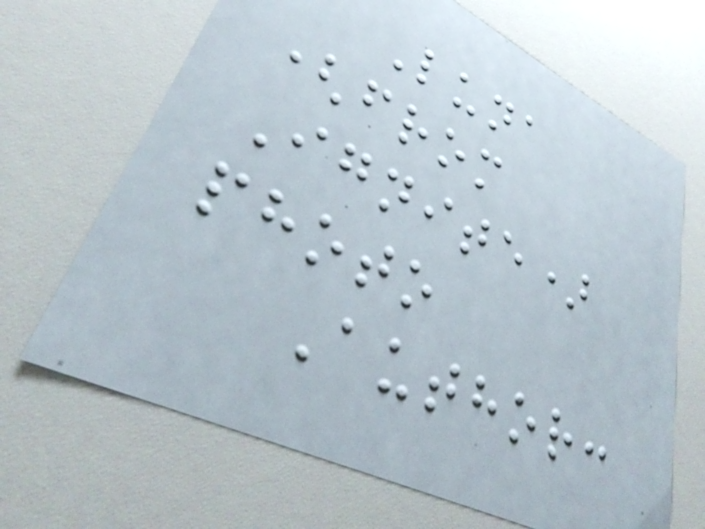Luna
(from
Ignite)
photo
Author:
